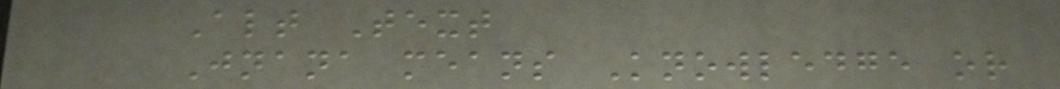Alt Text
Jnana means Knowledge or
